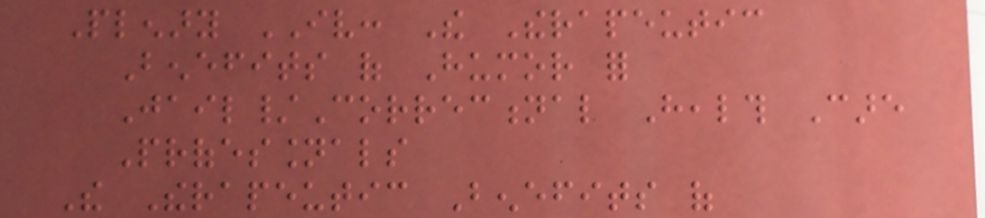Plenary IV: The Therapeutic
Benefits of Humor for
Jail/Correctional Health Care
Professionals
The Therapeutic Benefits of
